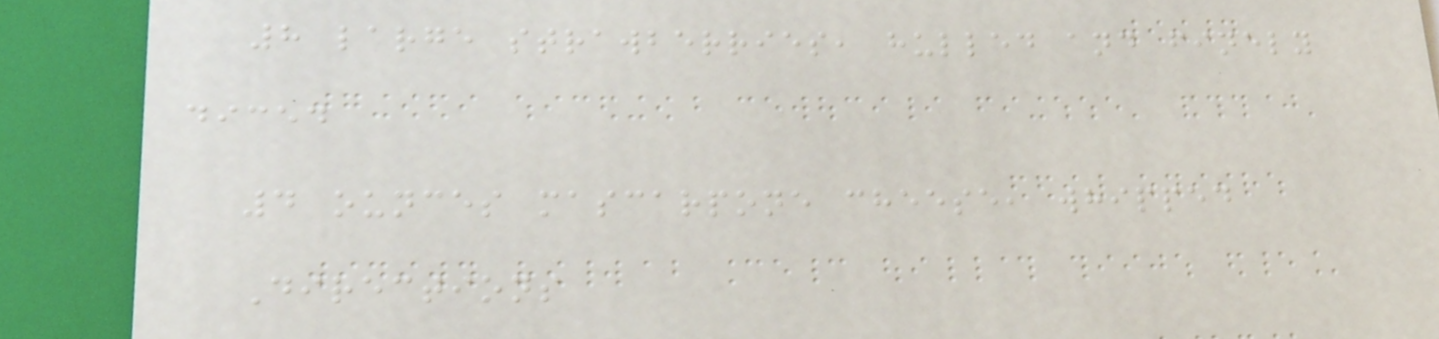8 large strawberries, hulled and finely
diced
4 ounces mascarpone cheese, whipped
Directions
